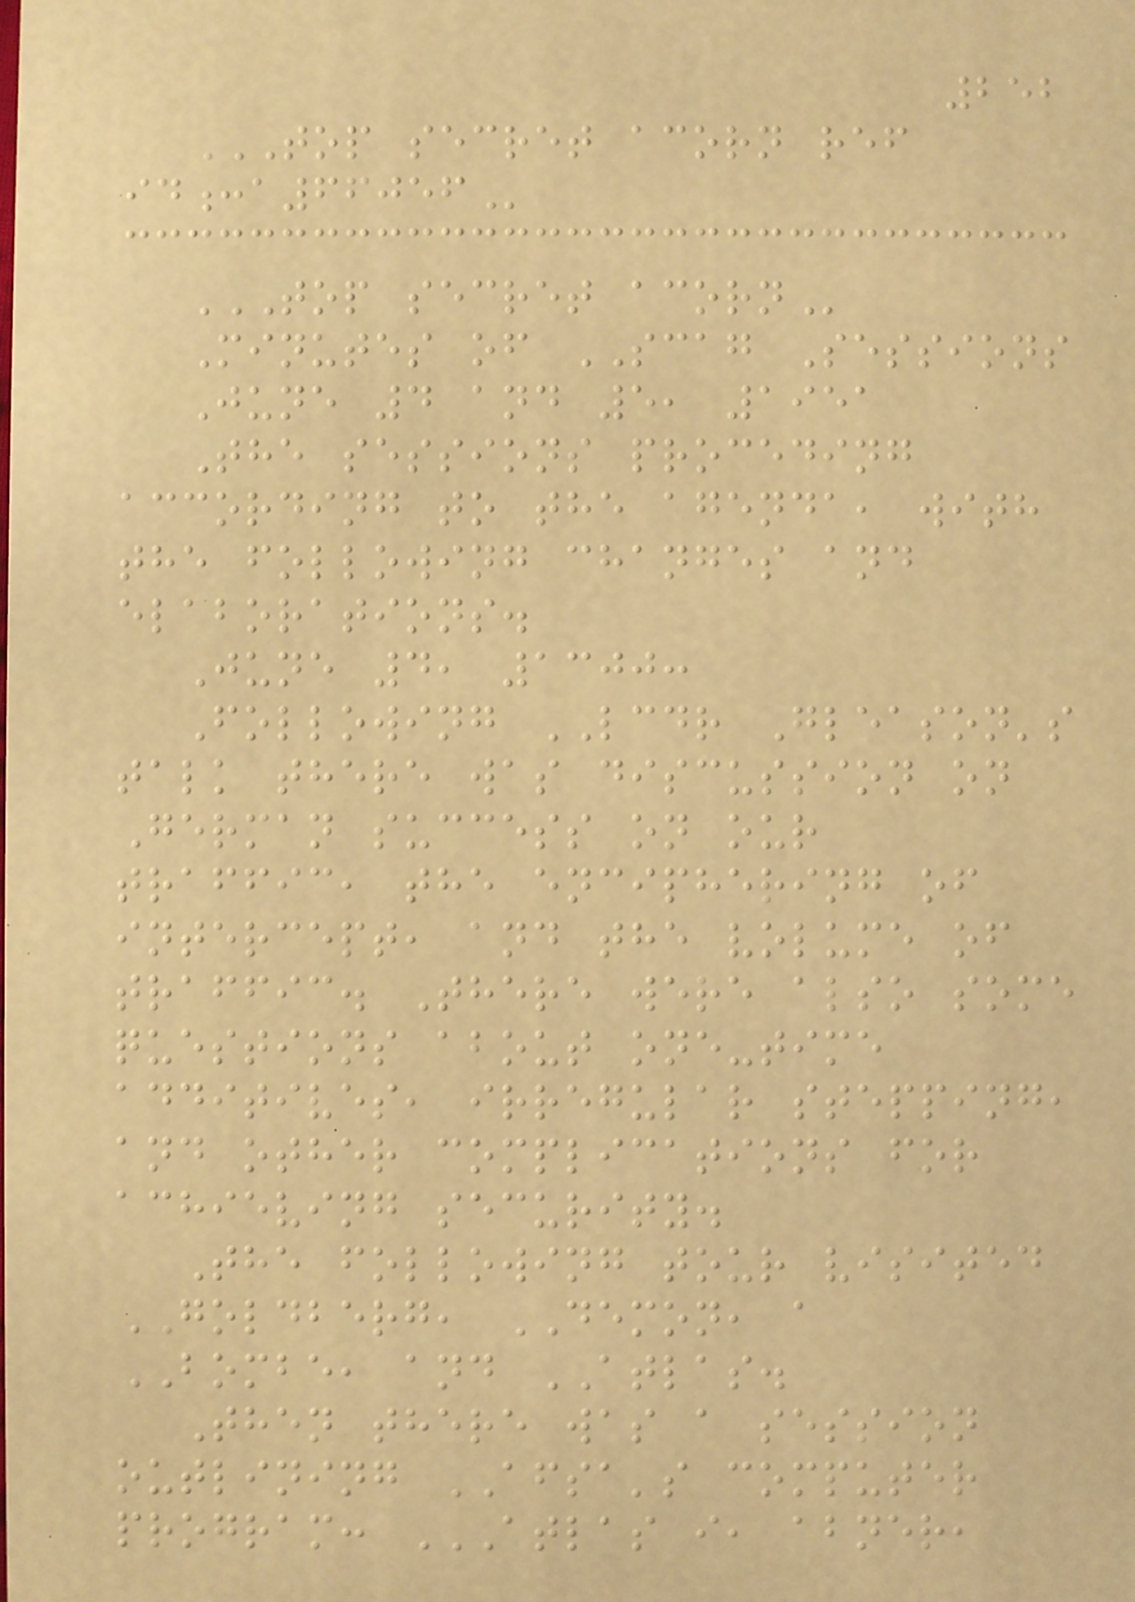252
TOP SECRET ACORN REF
ID:A66056
TOP SECRET ACORN
Minutes of SCAG Sessions
June 4 and 5, 1951
The sessions proceding
according to the agenda, with
the following changes and
elaborations.
June 4, 1300:
Following LCDR Gleason's
talk there was discussion on
German success on our
traffic, the enciphering of
intercept, and the volume of
traffic. There were also some
questions about one-time
additives, irregular stepping,
and other complications for
achieving security.
The following tour visited
GOLDBERG, DEMON, a
BOMBE, and ATLAS.
Then there was a session
outlining AFSA's computer
program: ATLAS I, ABNER,
